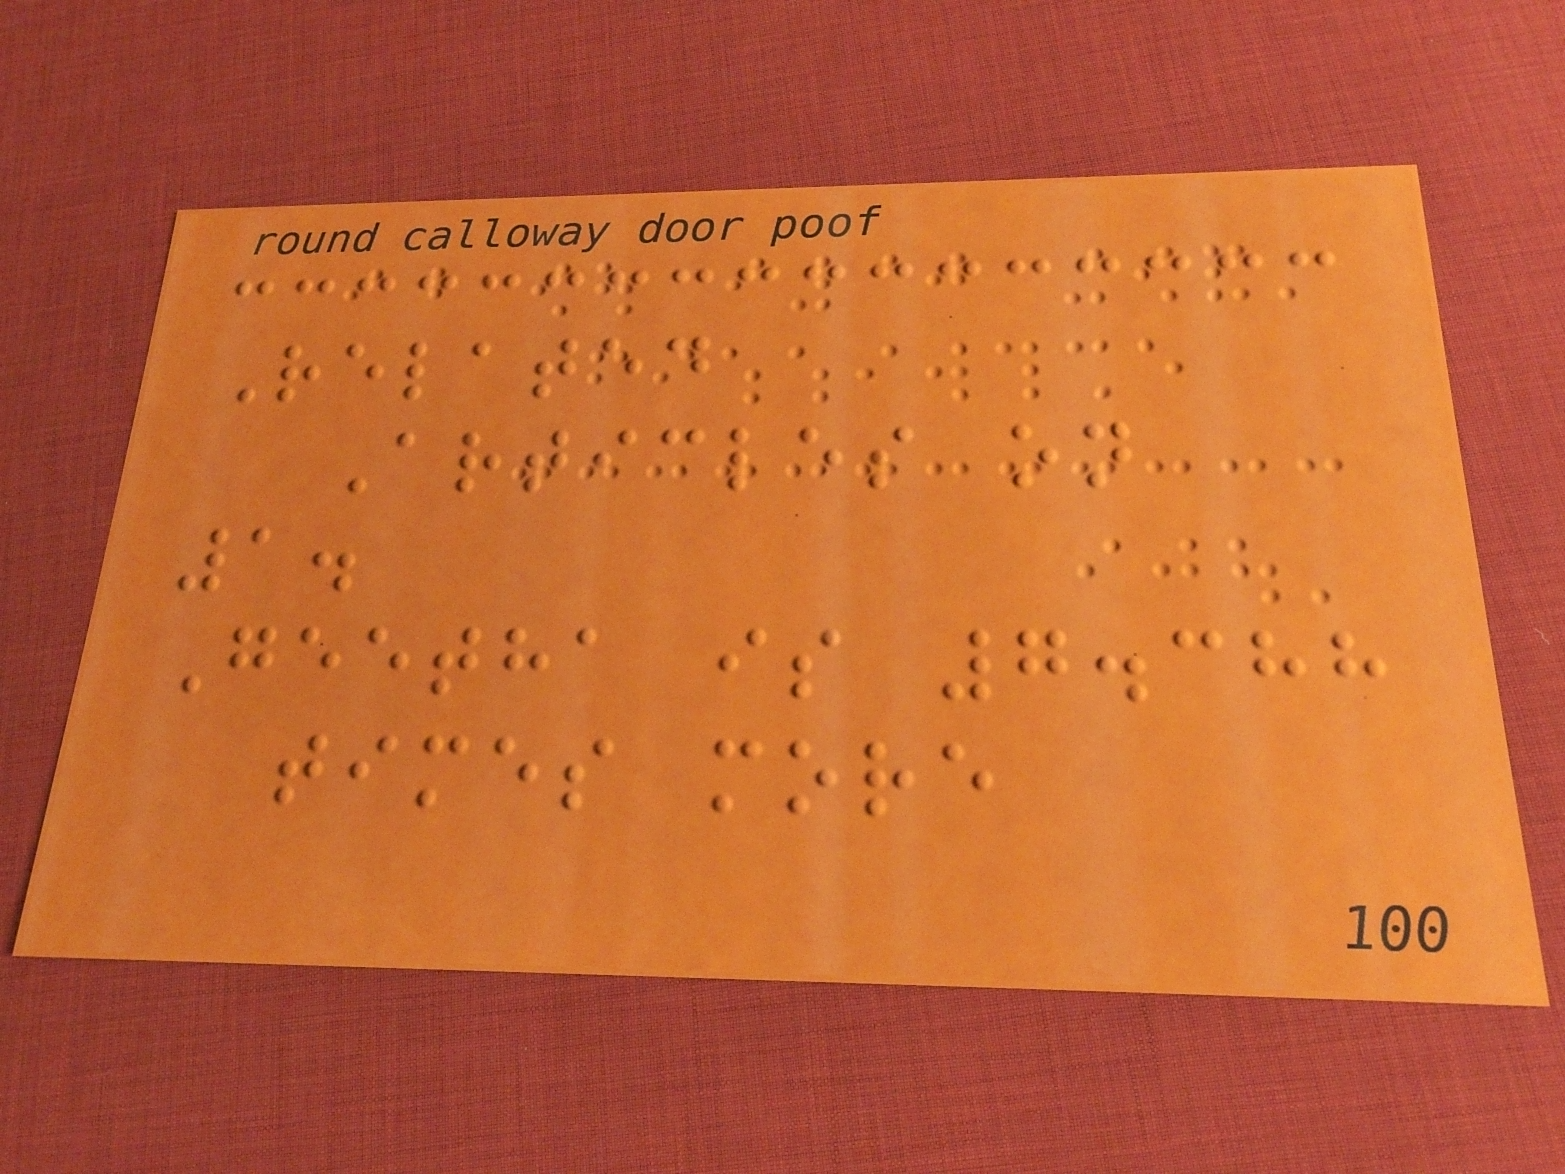Related
Articles on
1.
Geetha is 7.388
times more
